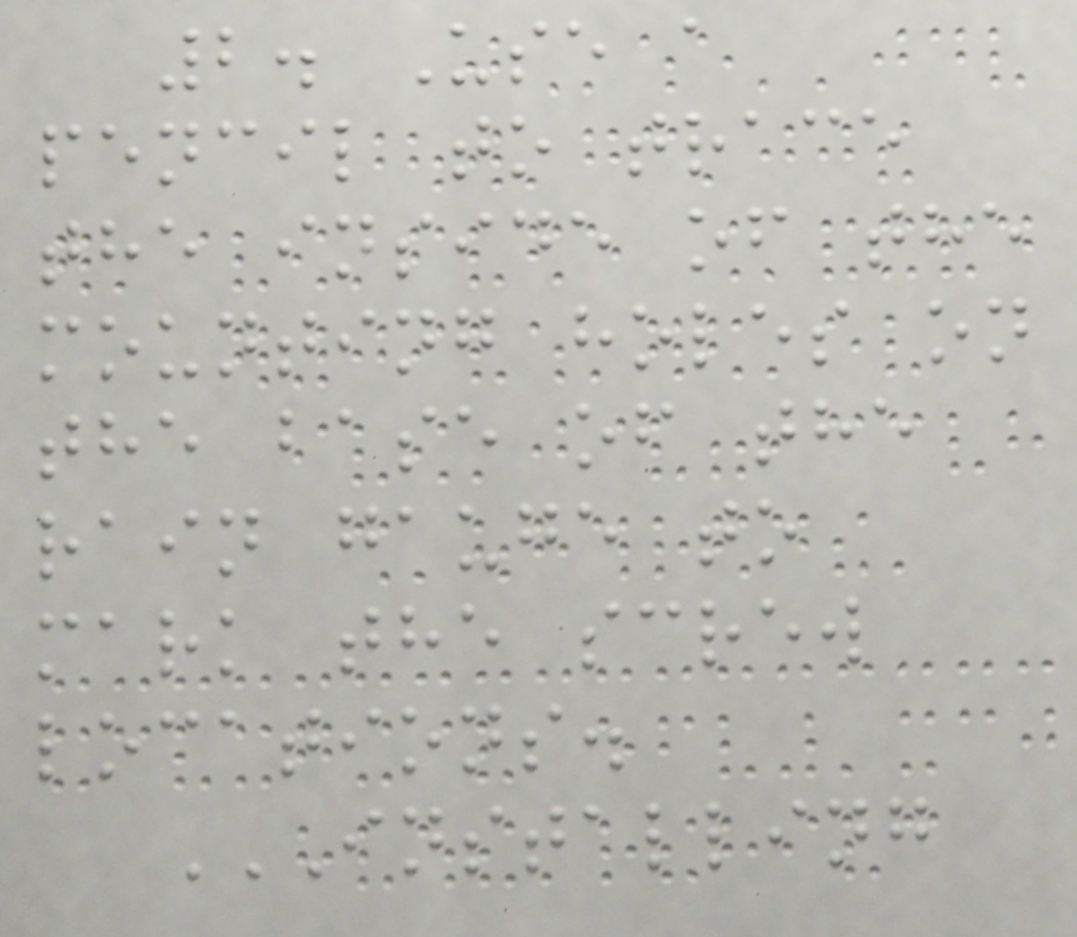2. Use a
pencil to trace
the inside of the
mounting holes on
the base of the
rain gauge to
mark the screw
locations.
INSTALLING
